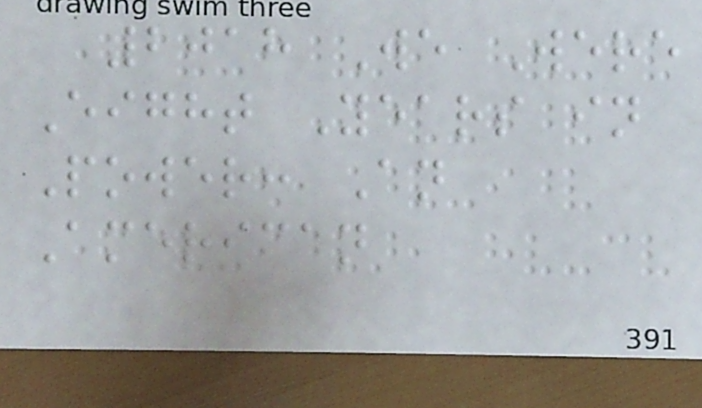2018 We Were
Eight Years in
Power: An
American
